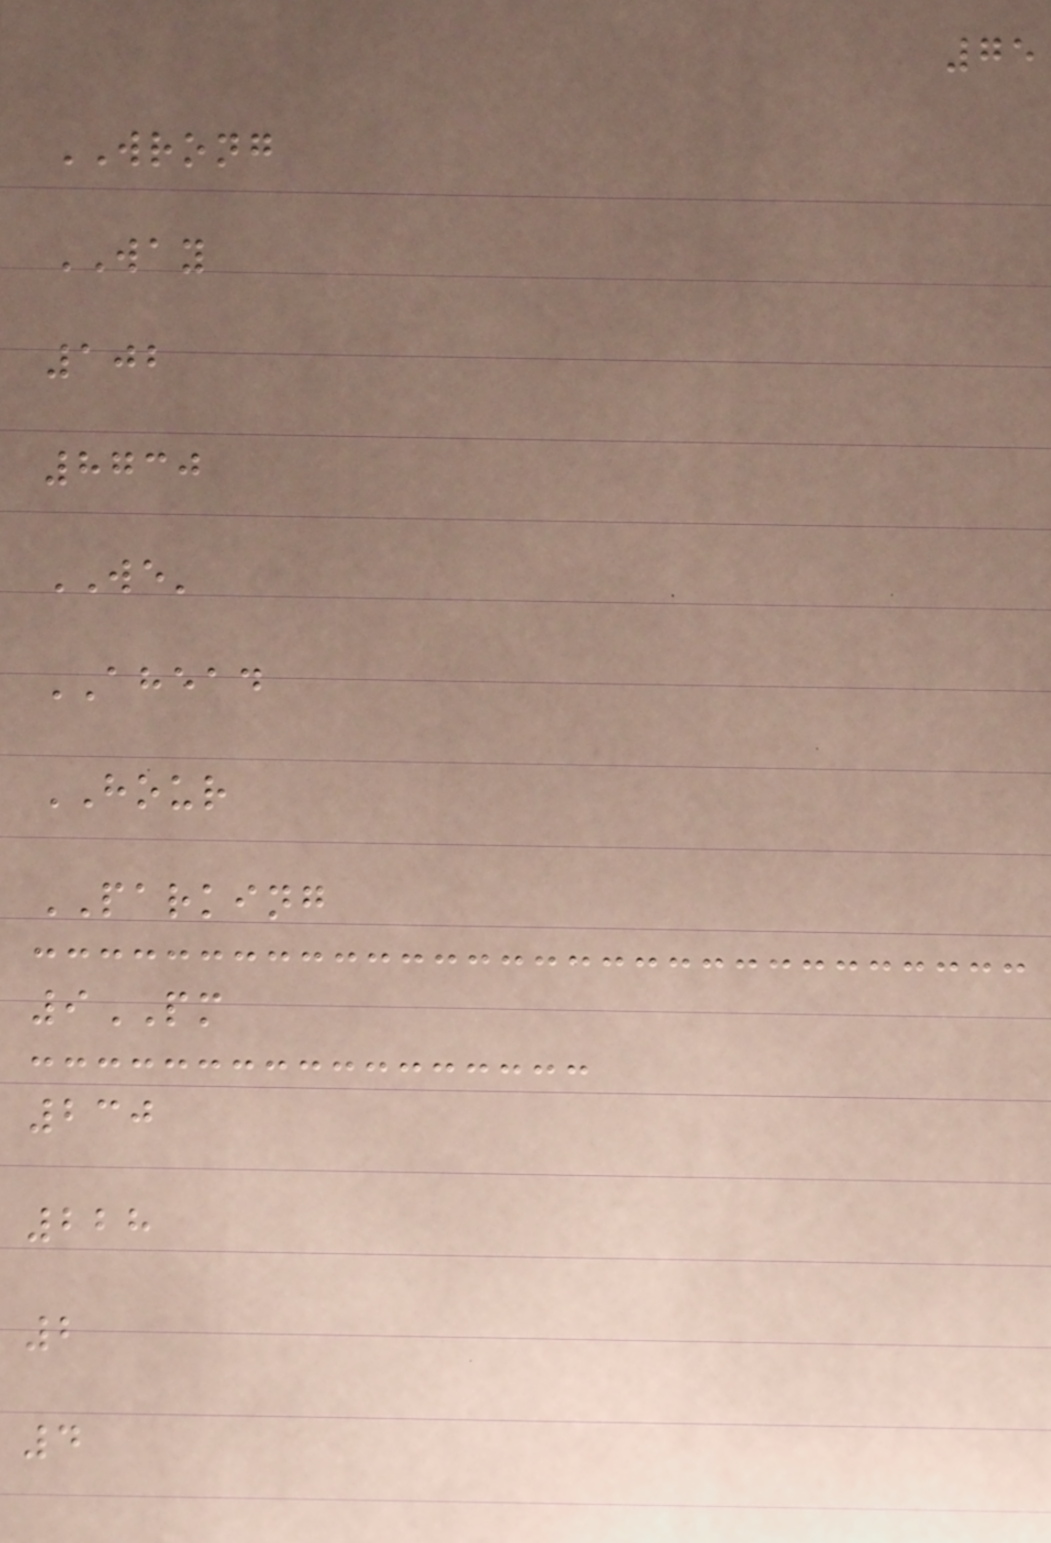75
WRONG
WAY
102
8730
WE'
AHEAD
HOUR
PARKING
9PM
230
228
2
4
